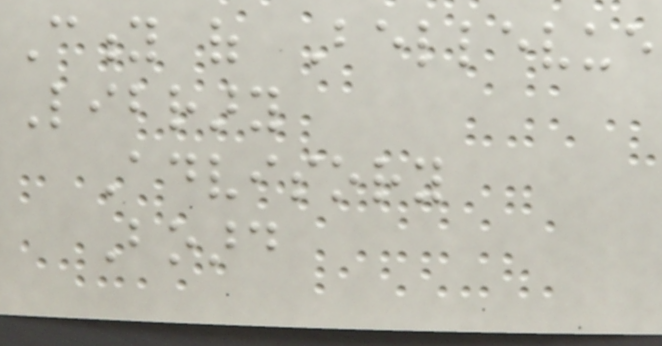City of Bellevue
Library
Advisory
Board
